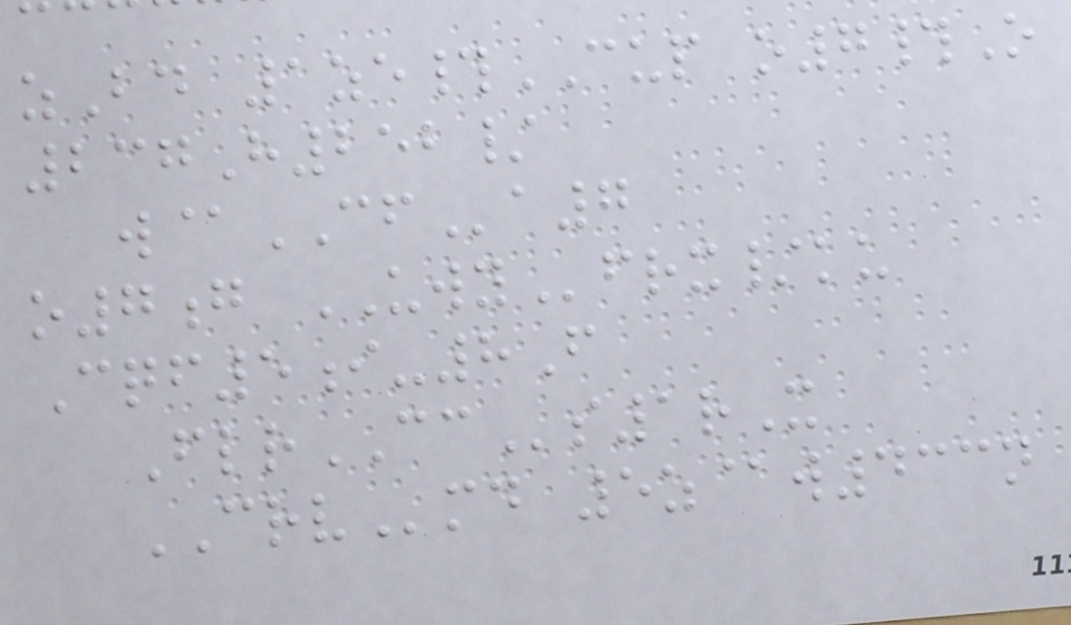zBd 1ze#CUP o7#O
237H252/
w@CFa7
o7g UWYfrx/ku
Cqf5i-8F
FlrCCs1rX
CRVmd 5z@w433n
